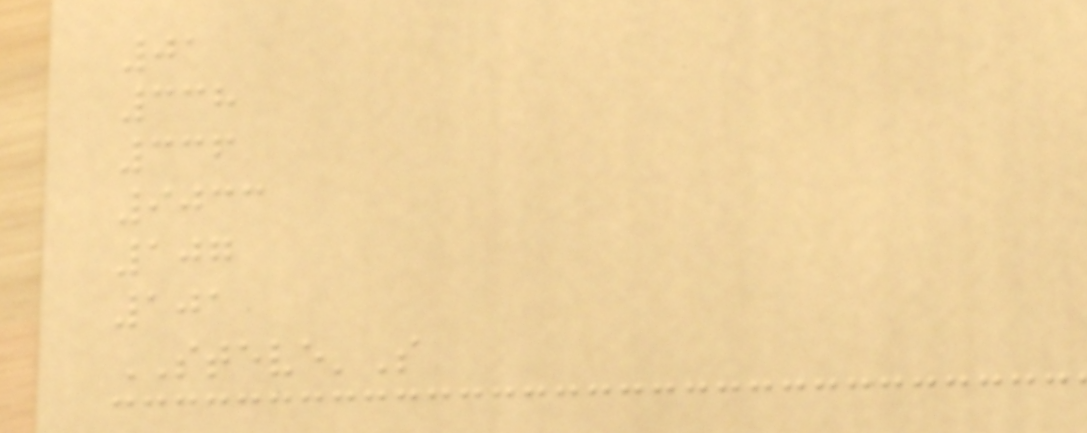01
338
336
9033
107
101
STEVE'S
